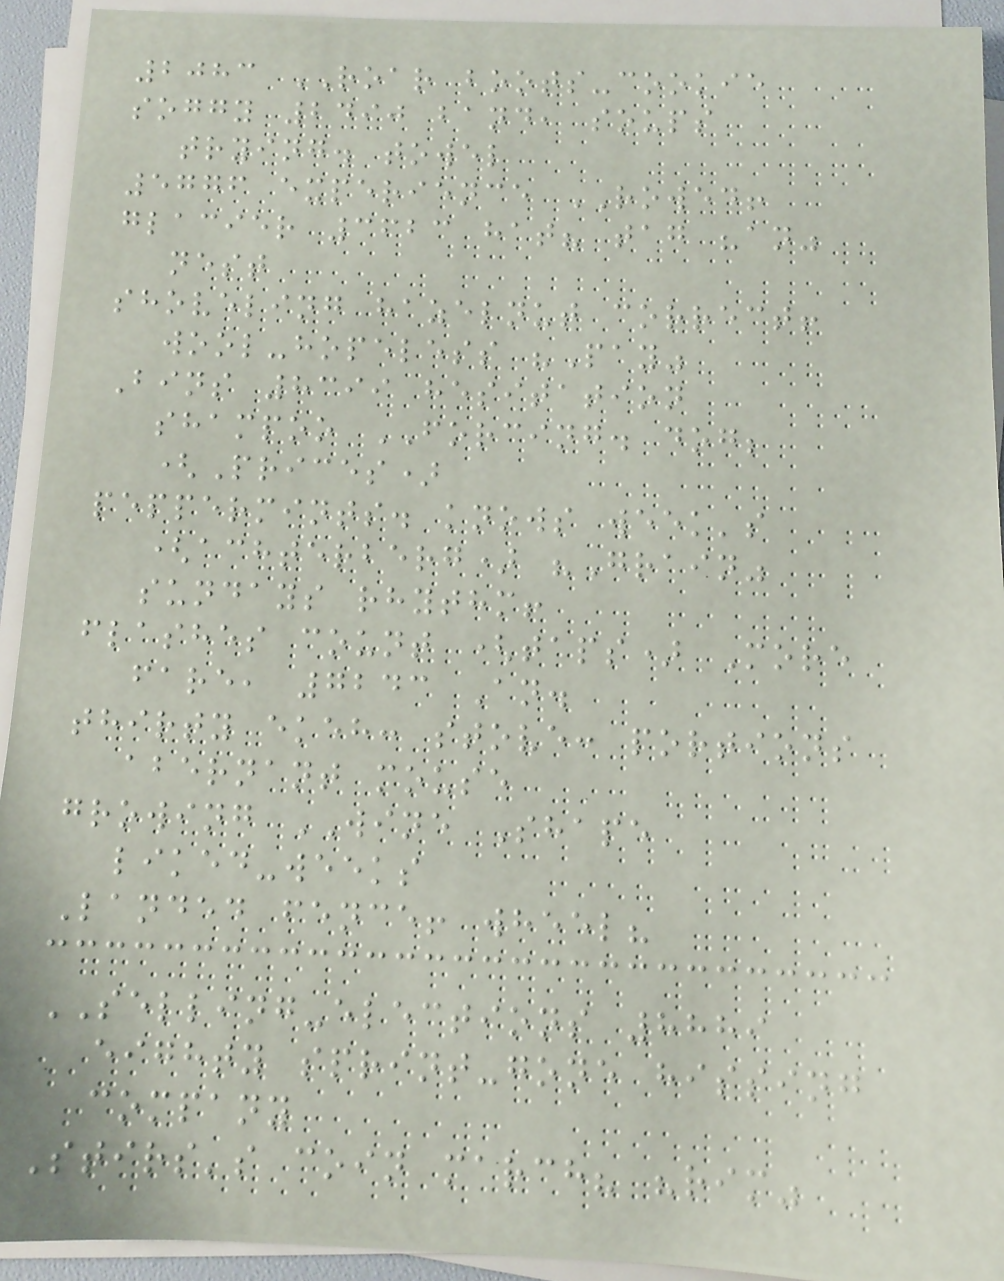2083 ROAR boots-cookie
soggy 2490 band, soups
trying. towel
5776 experience ROWED!
glacier 3623 hat? tag "an"
nest
shoveling hazelnut correct!
wool-hopeless "Pay"
Bins 8399 hesitation
shampoo FORCING. dog;
(Prices)
peppermints. knows week's
(achterberg) "Grain"
sundays rhythm!
flashes count (taps) More
fare, 7243 An.
thirty ekeh: stove: portions
abernant mouse
growing WINE Shape
liked-weeks
Landed fence! wheel?
SELLING-elections 8889
eighty sprint-gone hissing
company
Stirs's coin march? "rim"
